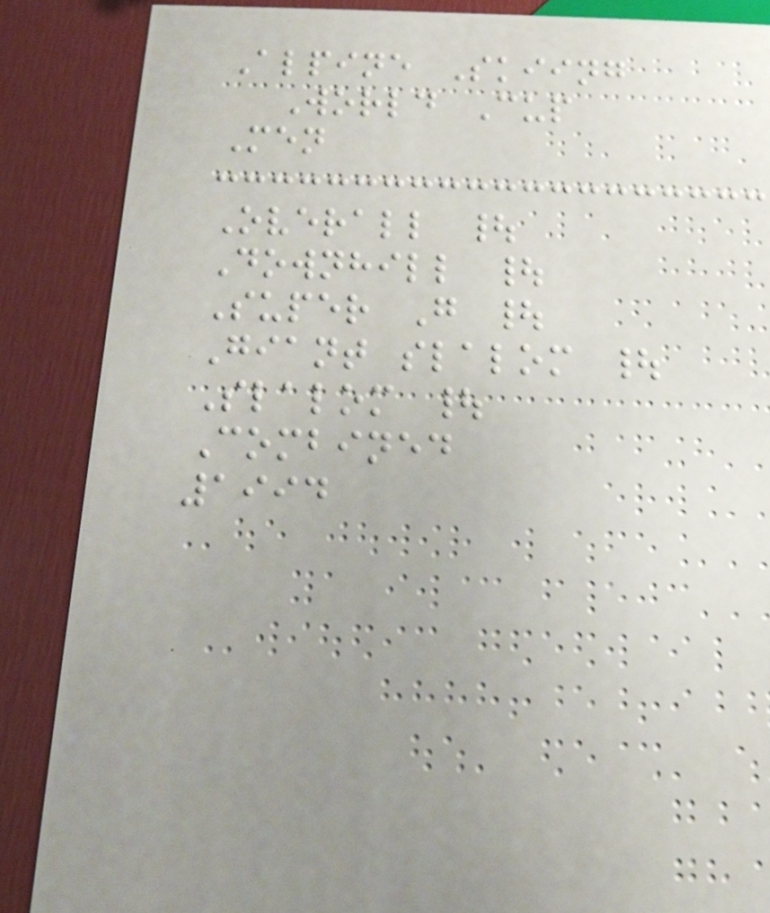Alpine Skiing
World Cup
Men
Overall |
Downhill |
Super G |
Giant slalom |
Slalom |
Combined
1994
